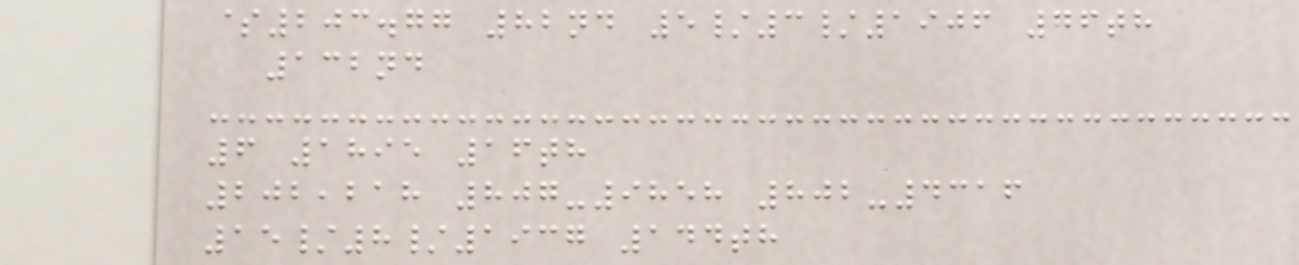$203.77 82nd 5/3/1906 76th
132nd
6 1895 16th
202,218 807-9858 802-4316
15/8/1937 144th
